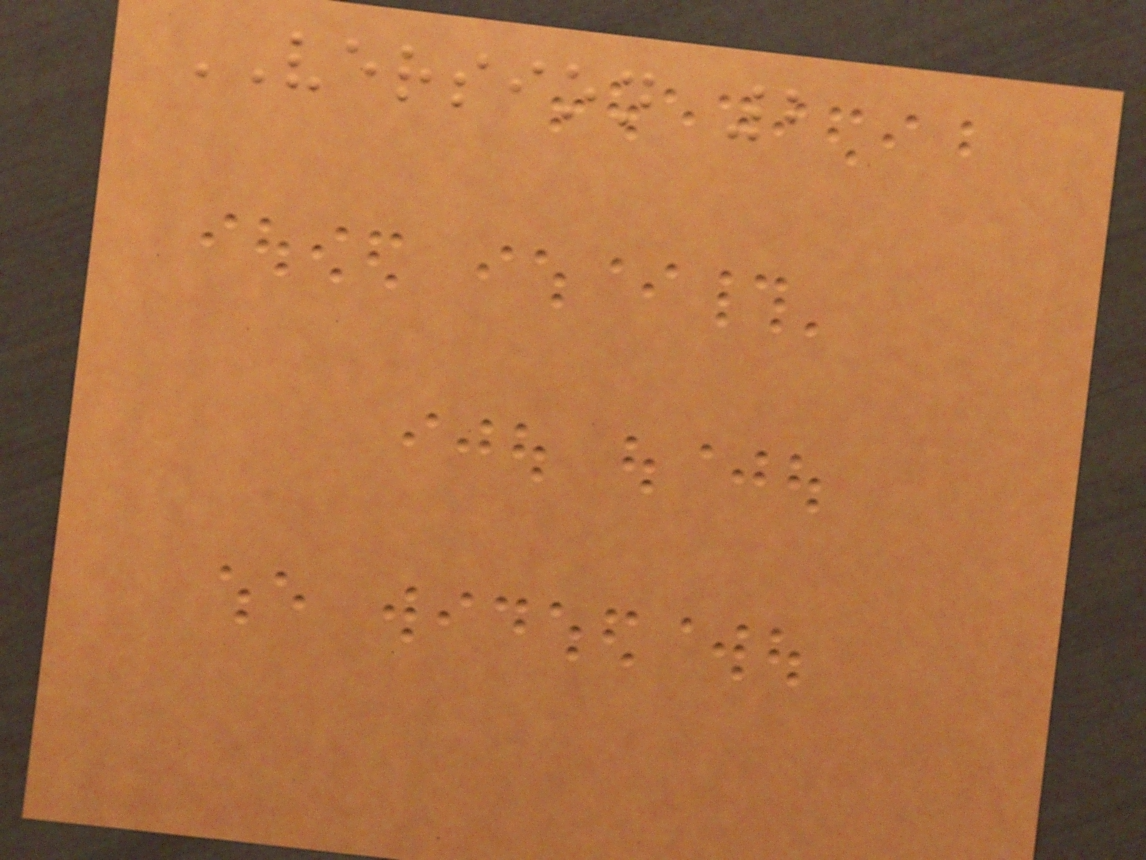VERSION 2
